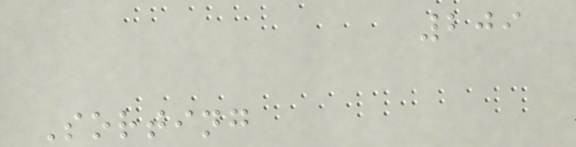209
Sorting
